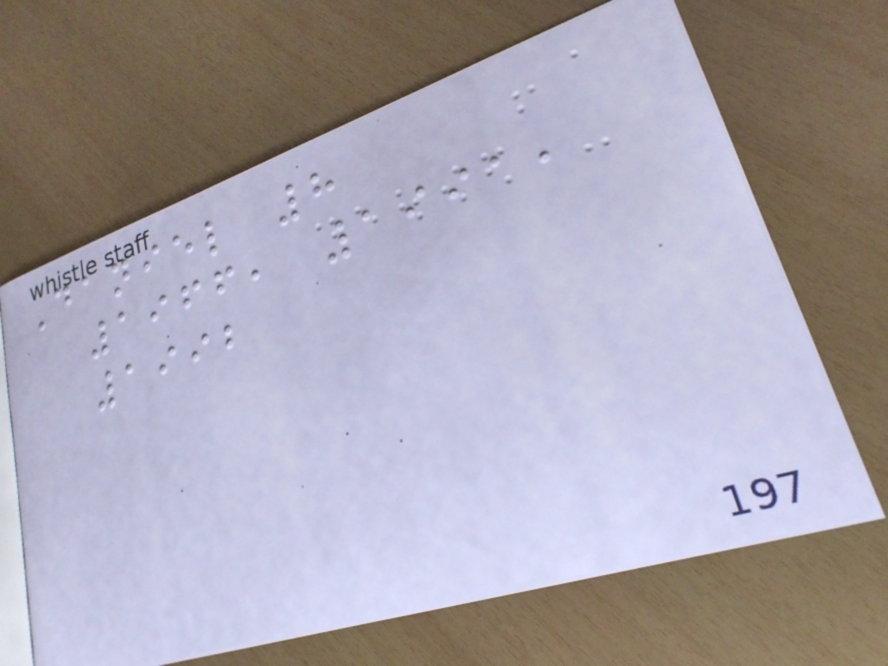Daniel 8
1966, 1991,
1992
